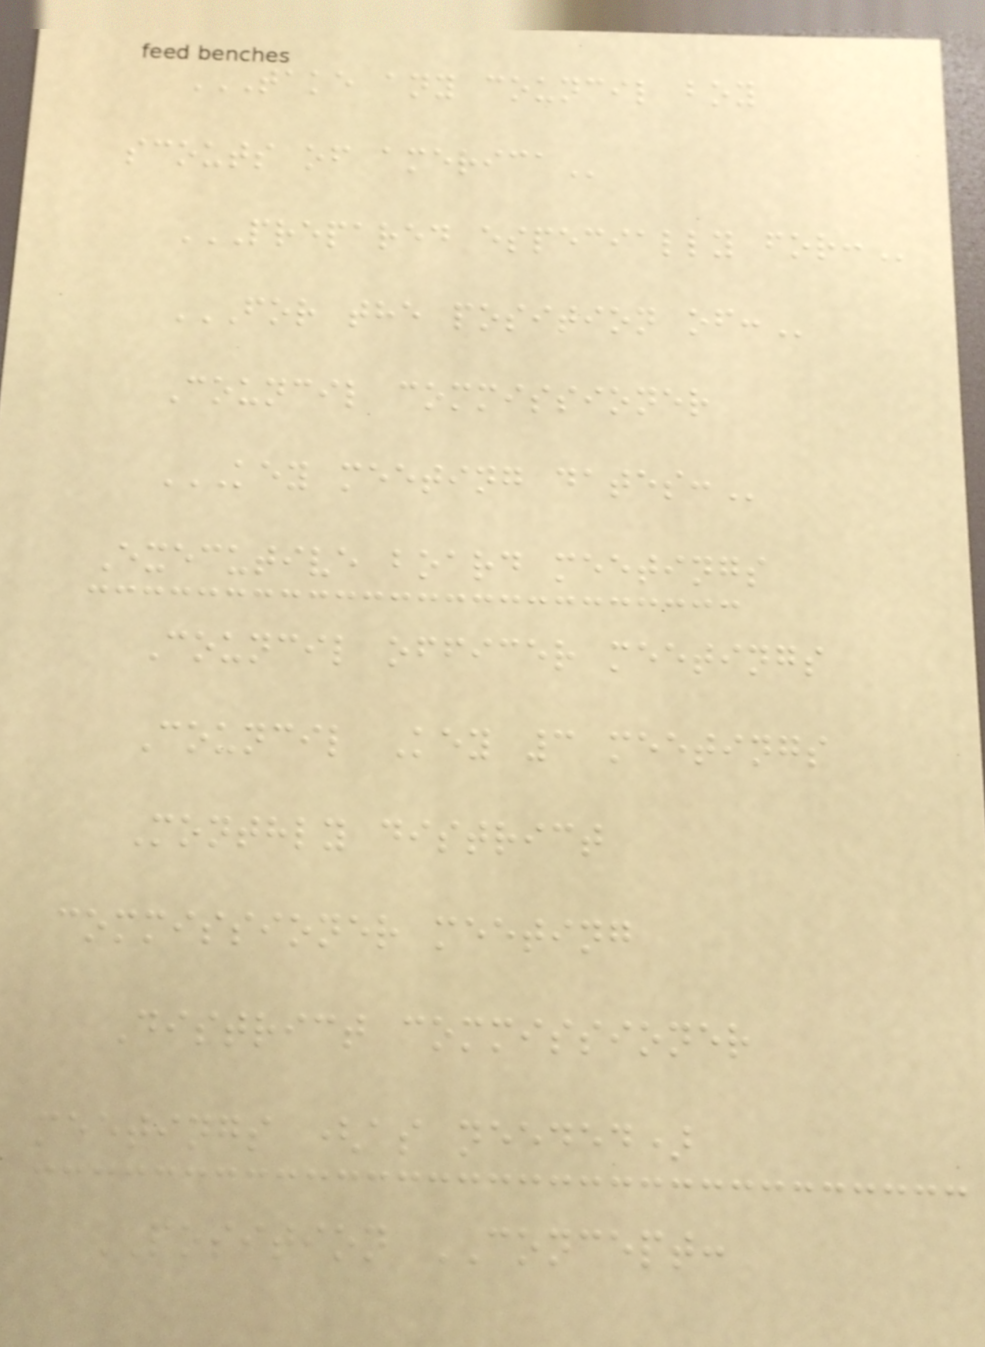TAKE ANY COUNCIL BOY
SCOUTS OF AMERICA
PREPARED ESPECIALLY FOR:
FOR THE POSITION OF:
Council commissioner
KEY MEETING DATES:
Executive board meetings
Council officer meetings
Council Key 3 meetings
Monthly district
commissioner meeting
District commissioner
meetings (as needed)
POSITION CONCEPT:
